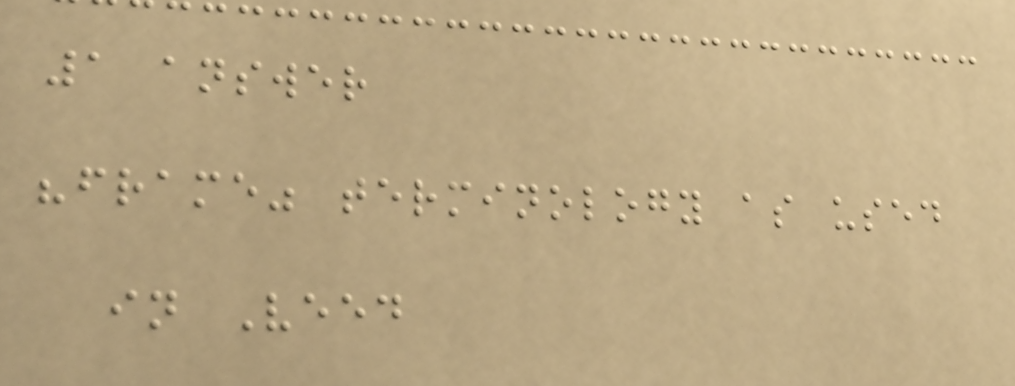1 answer
"frame" terminology as used
in Veed
